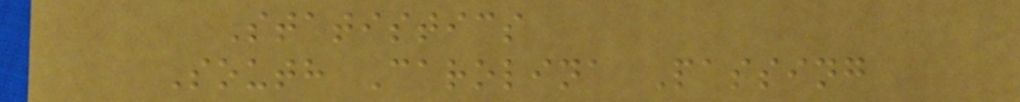Statistics
South Carolina Passing
